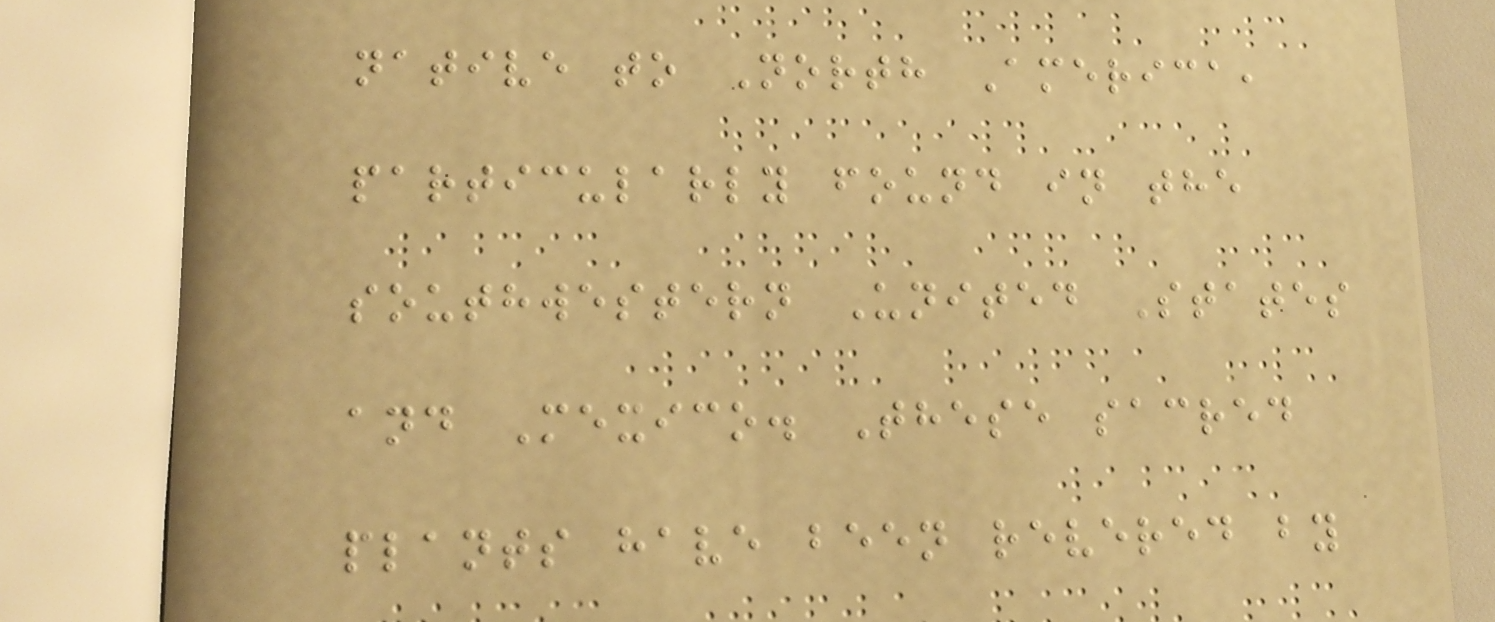native to North America,
particularly found in the
southwestern United States
and Mexico. These sacred
plants have been revered by
